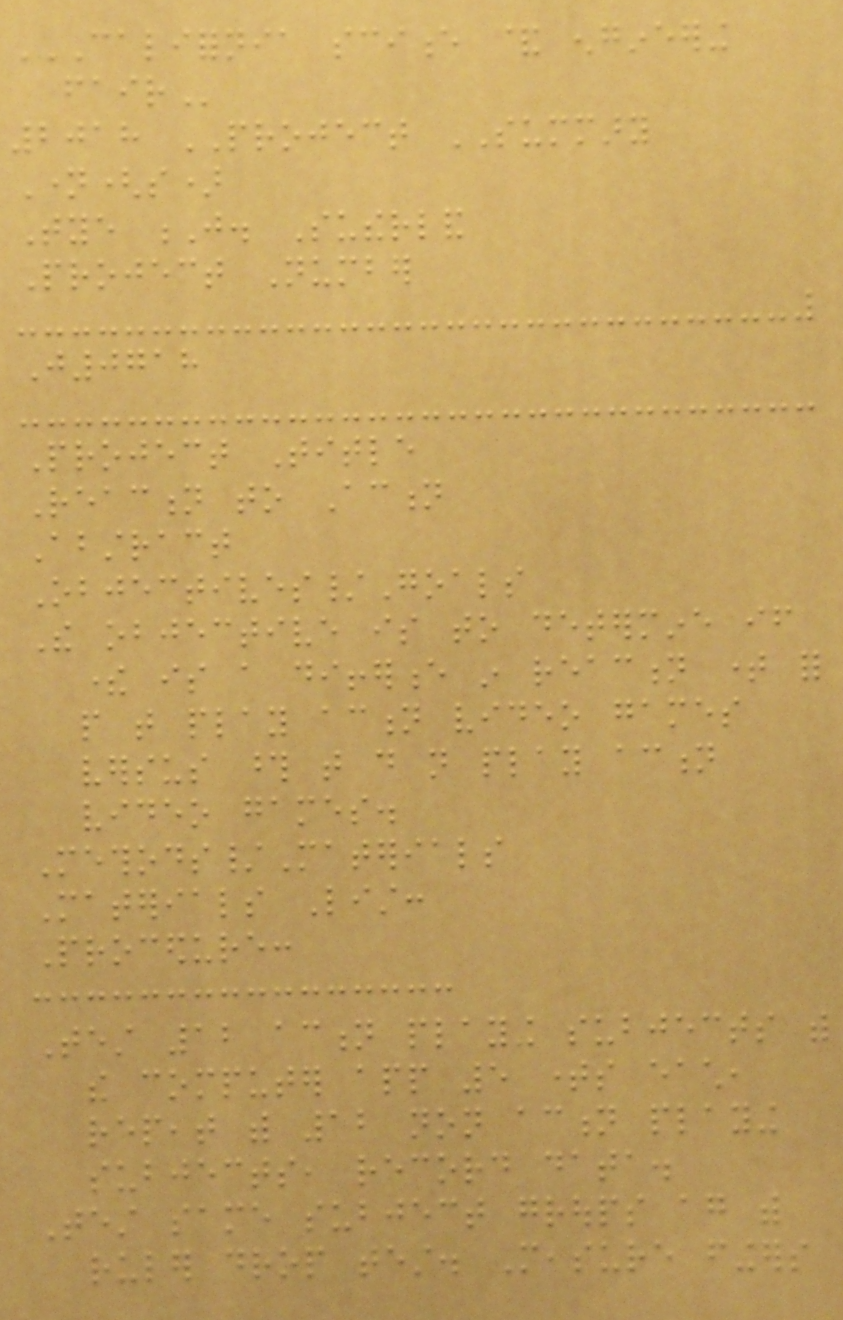CALIFORNIA SCIENCE & ENGINEERING
FAIR
2018 PROJECT SUMMARY
Name(s)
Tye J. Sutherland
Project Number
J0718
Project Title
Reaction to Action
Abstract
Objectives/Goals
The objective is to determine if
there is a difference in reaction time for
people that play action video games
versus those that do not play action
video games.
Methods/Materials
Materials List:
Procedure:
Test 12 action playing subjects with
the computer app 5 times each,
repeat with 12 non action playing
subjects, record data.
Test same subject groups again with
ruler drop test. Measure fingers
